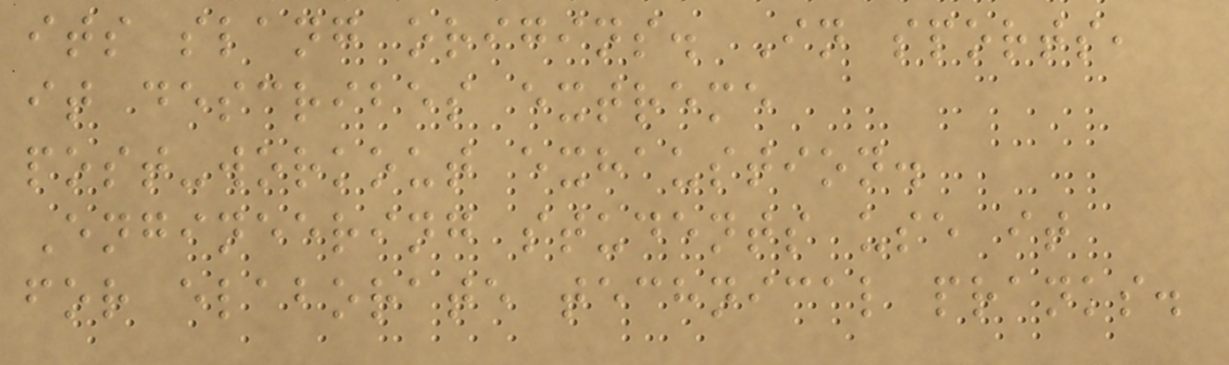its slang origins. In sports,
it describes extreme
post-workout exhaustion.
Engineering students use it
for elaborate technical pranks.
